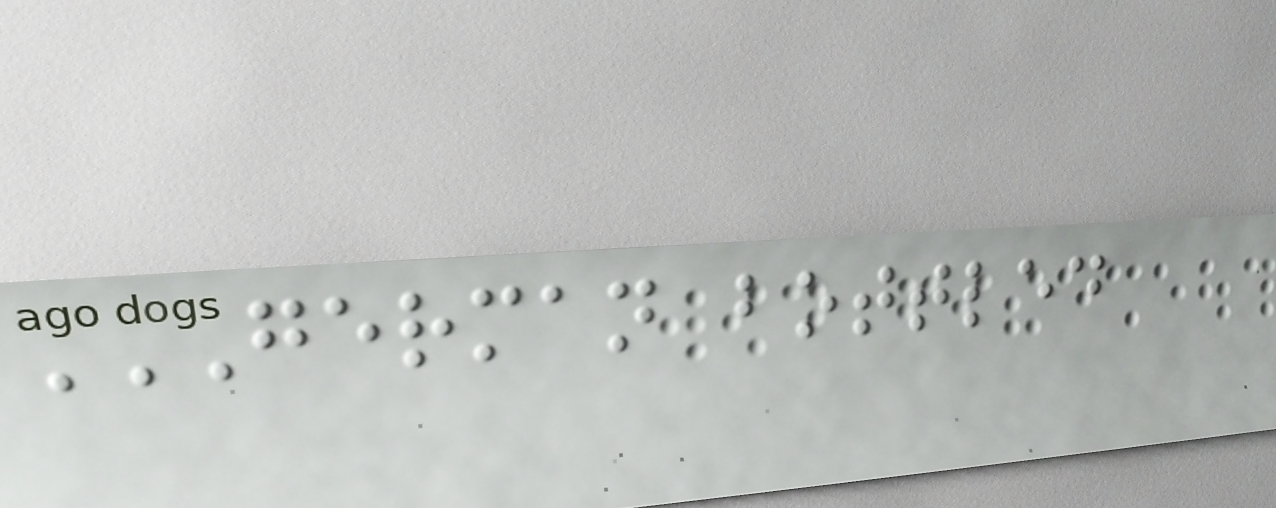GERMAN BOTTLED
